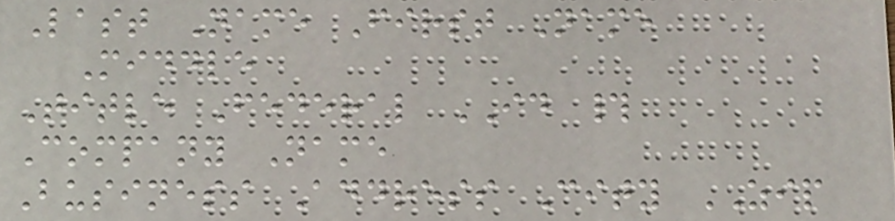Last Name First Name
Middle
Title Federal ID #
Company Name
Business Address City ZIP
